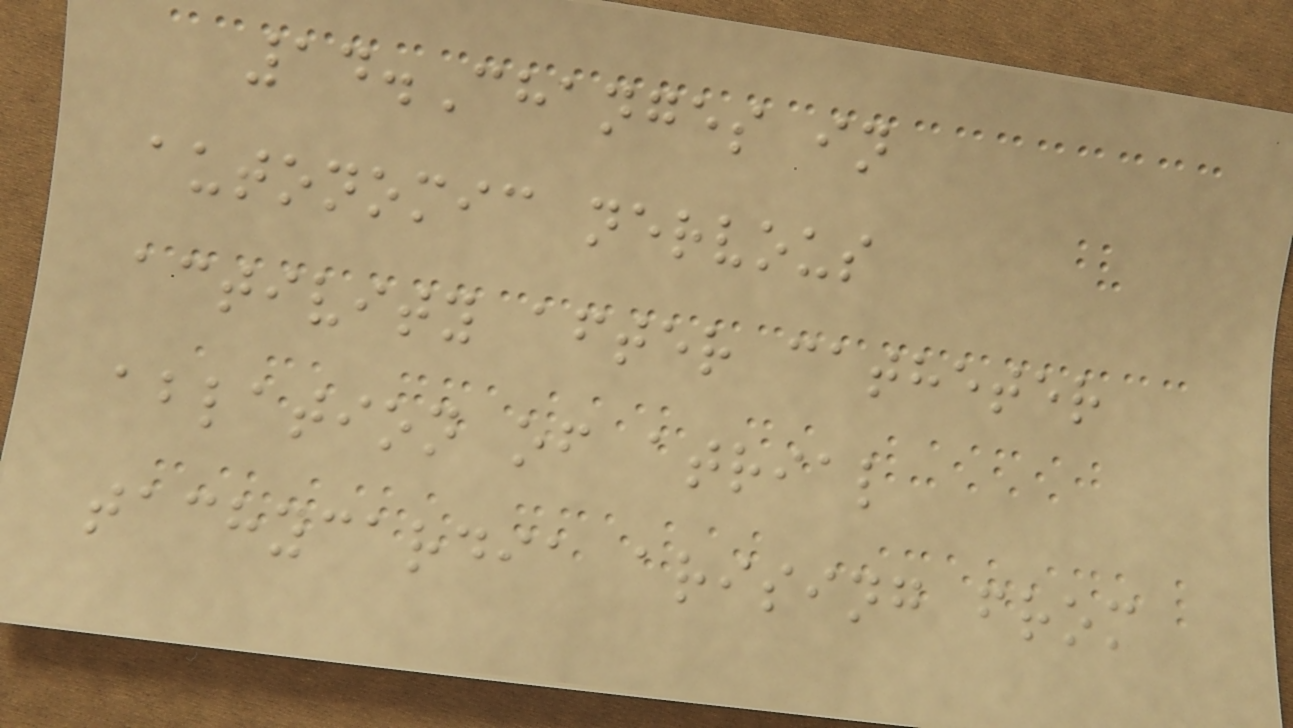14.Changes in
autonomic nervous
activity after catheter
ablation of atrial
tachycardia arising from
